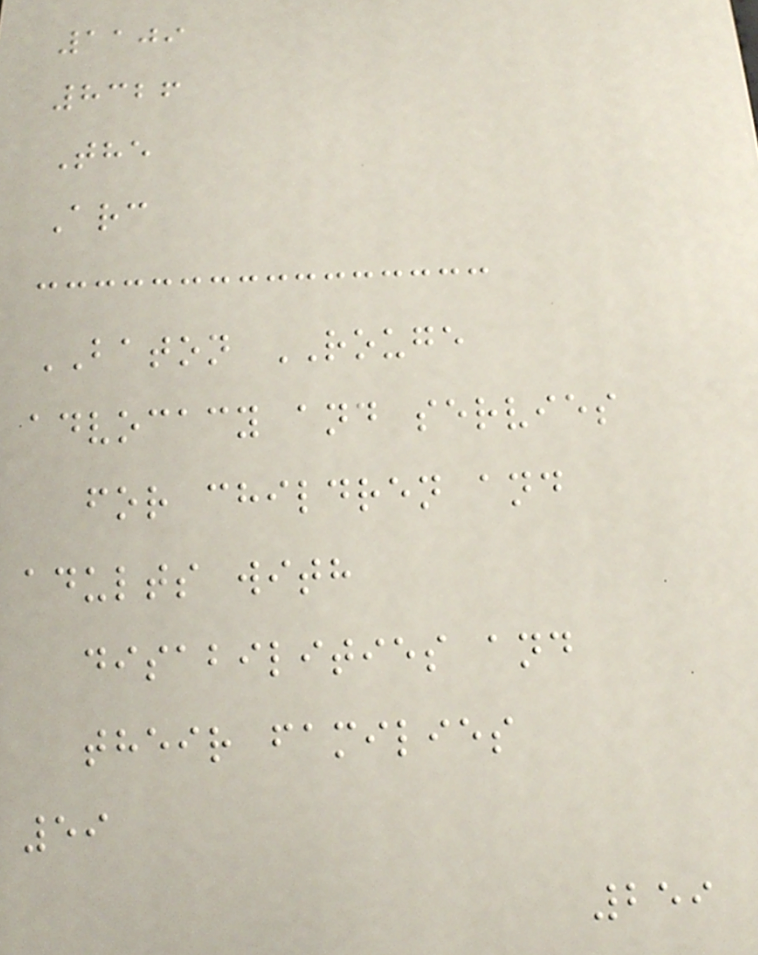1109
8326
The
Arc
BATON ROUGE
advocacy and servies
for children and
adults with
disabilities and
their families
59
259
